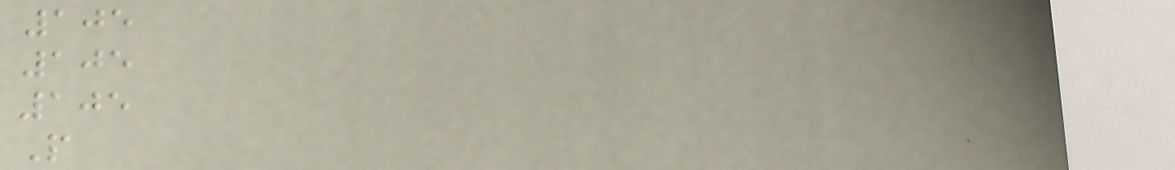105
105
105
P
